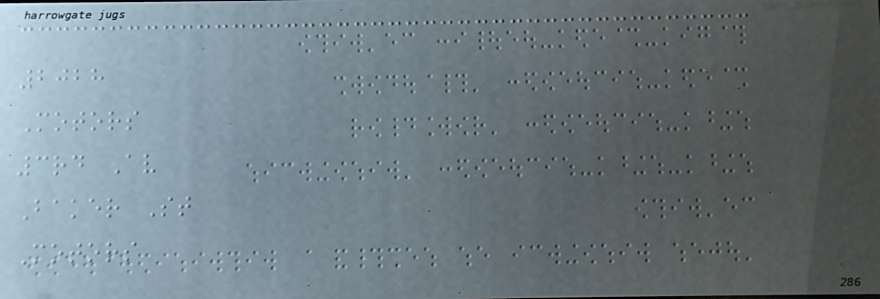2028
Motors
3rd Av
Baker St
Motors
